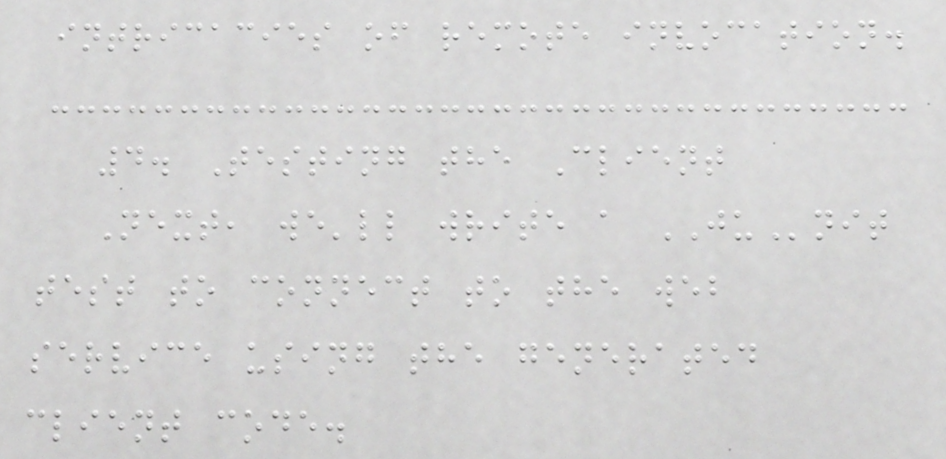intricacies of remote invocation.
4. Testing the Client
Next, we'll write a JUnit
test to connect to the web
service using the generated
client code.
